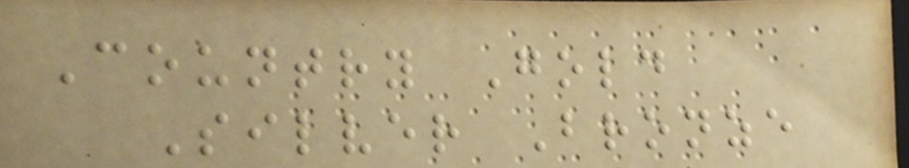Country Gold
Silver Bronze
